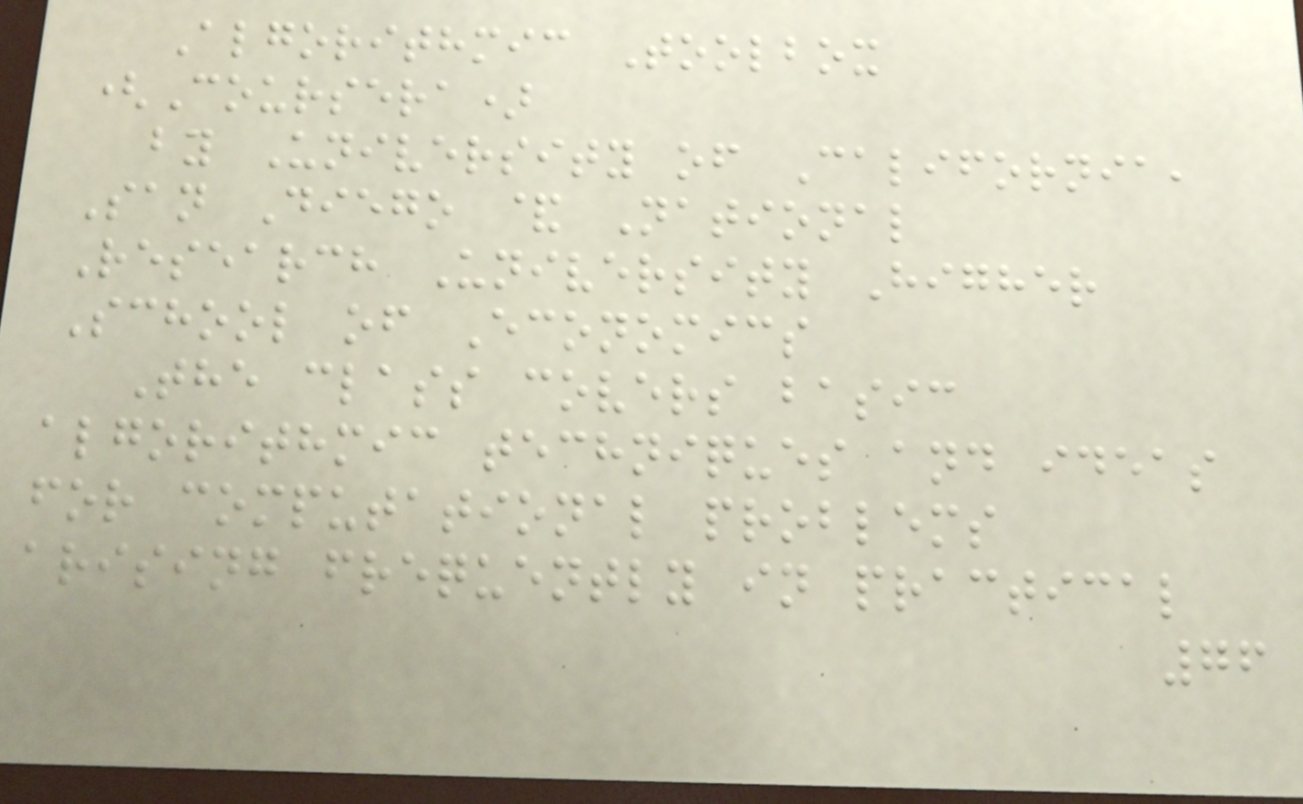Algorithmic Toolbox
(Coursera)
by University of California,
San Diego & National
Research University Higher
School of Economics
The class covers basic
algorithmic techniques and ideas
for computational problems
arising frequently in practical
76
